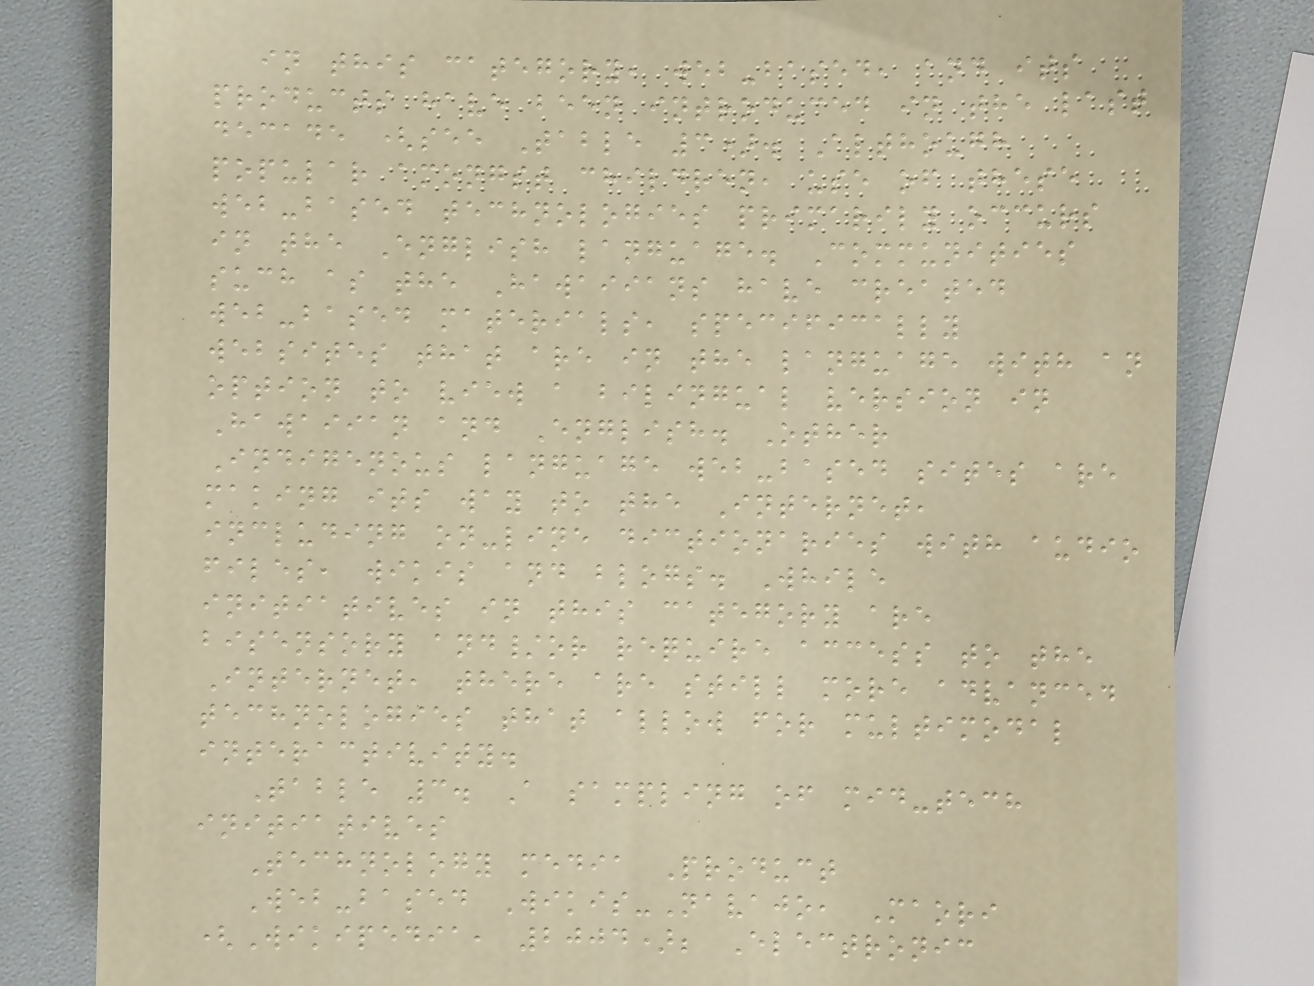in this category, web-based, and its
products have been introduced in the last
decade (see Table 3). Although
popular amongst children, use of these
web-based technologies primarily occurs
in the English language. Communities
such as the Hawaiians have created
web-based materials, specifically
websites that are in the language with an
option to view a bilingual version in
Hawaiian and English. Other
Indigenous language web-based sites are
making its way to the Internet,
including on-line dictionaries with audio
files, wikis and blogs. While
initiatives in this category are
bisensory and/or require access to the
Internet, there are still more advanced
technologies that allow for multimodal
interactivity.
Table 3. A sampling of mid-tech
initiatives
Technology media Product
Web-based Wikis-Navajo, Maori
(Wikipedia, 2004); Electronic
